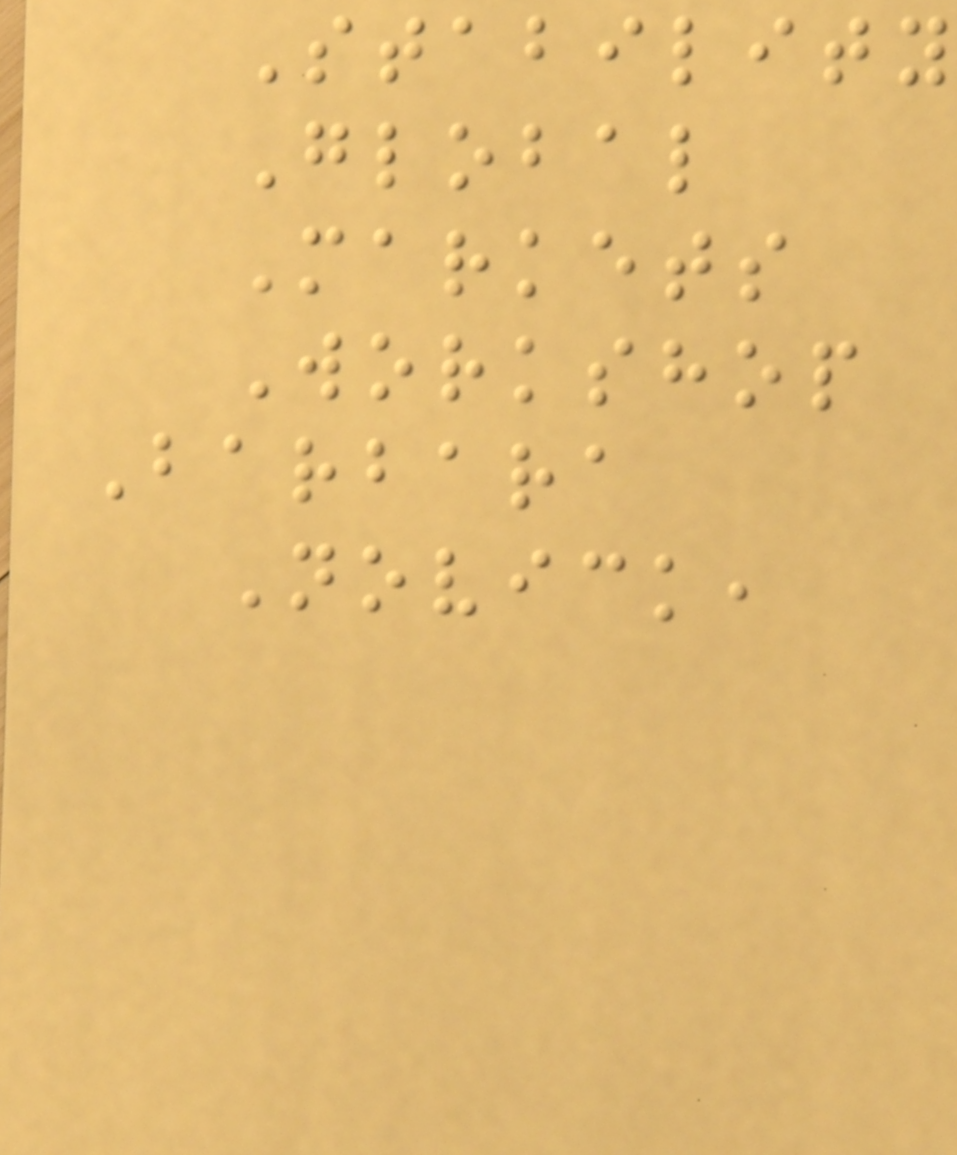Stability
Global
Markets
Workshop
Barbara
Novick,
